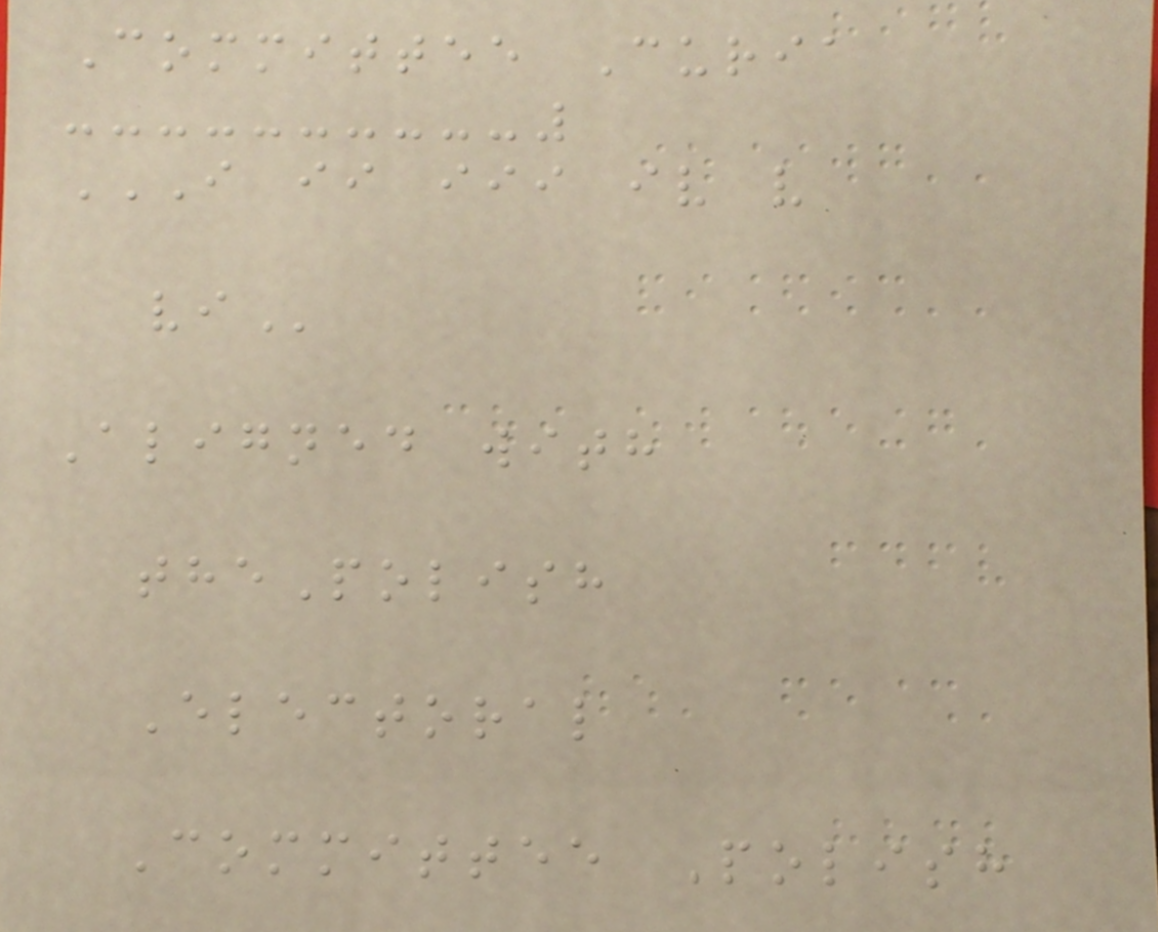Committee Curia
I II III IV V
VI
Aligned with
thePolish
Electoral
Committee Polish
